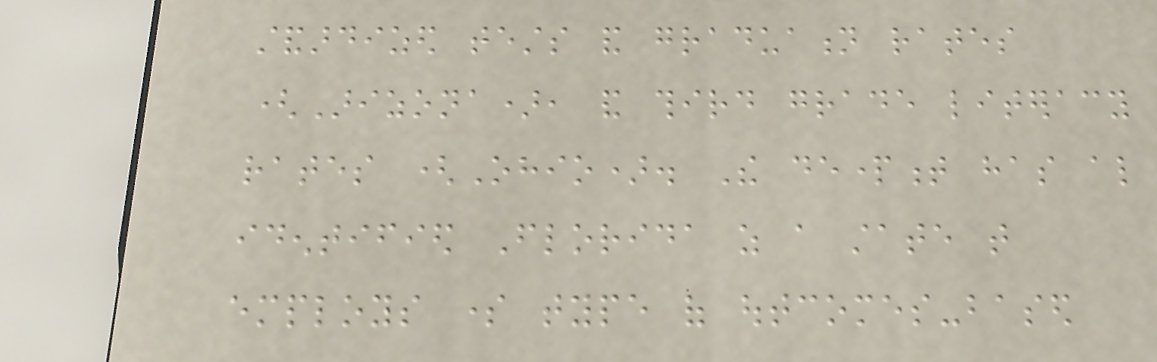standardized tests and graduation rates
(Arizona), and third grade literacy
rates (Ohio). The department has also
identified Florida as a state that
employs some type of outcomes-based
